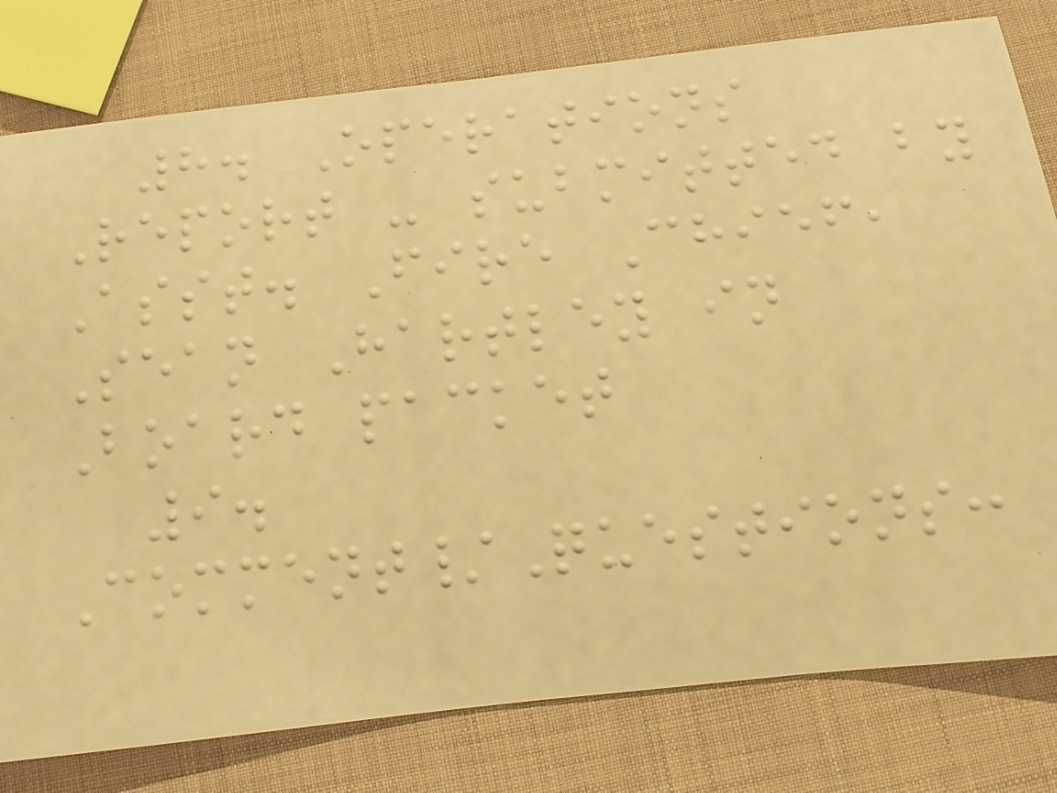8. Operations
Report - submitted by
Asst. Fire Chief,
Sean Hartley in
Board packet
9.
Comment/Questions:
